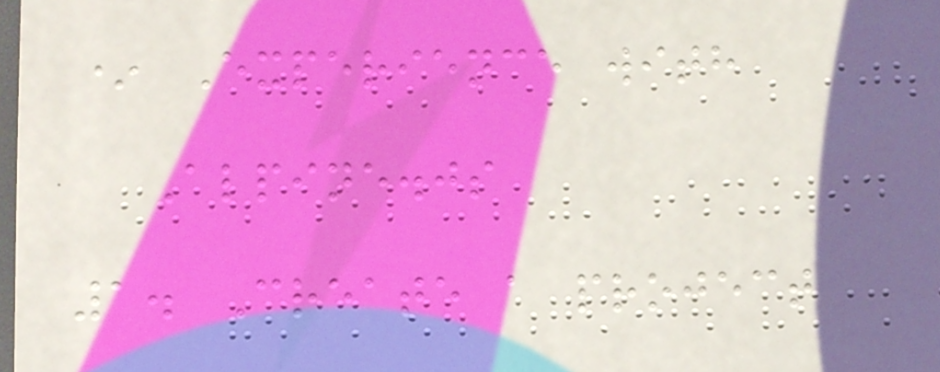* Experience with
Alpine.js
1. Create a project
